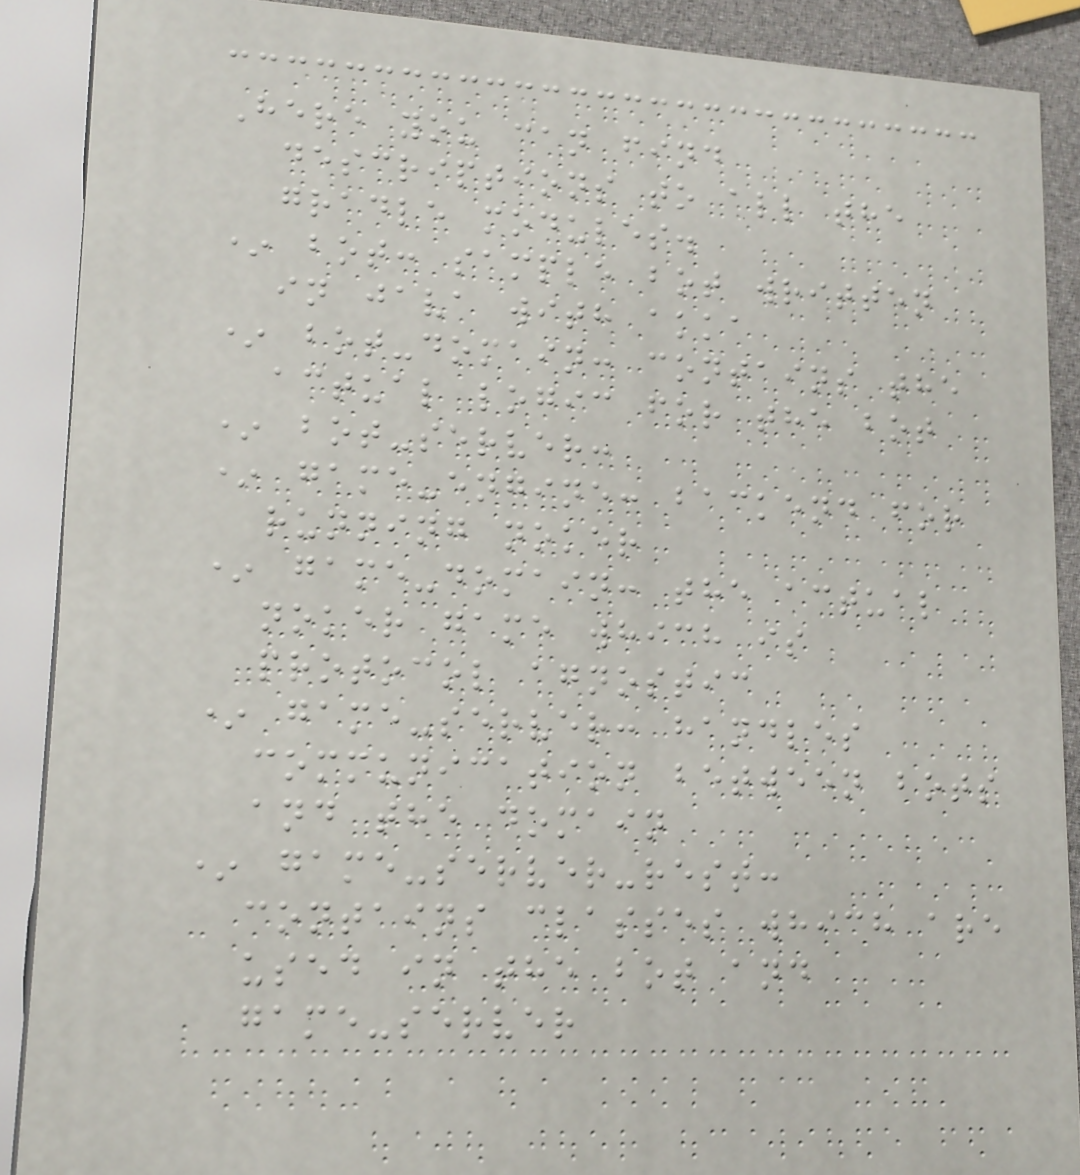Here you can find
descriptions to all the
gradle modules.
* bot: sample bot written
in java with akka
* bot-domain: contains the
actual logic for the bot
* bot-server:
* game-engine: backend for
running noker
* game-domain: the actual
noker game which is
protocol agnostic
* game-server: handles
communication between bots
and the domain
* game-server-rest:
contains classes which are
used in the bot and
game-server
